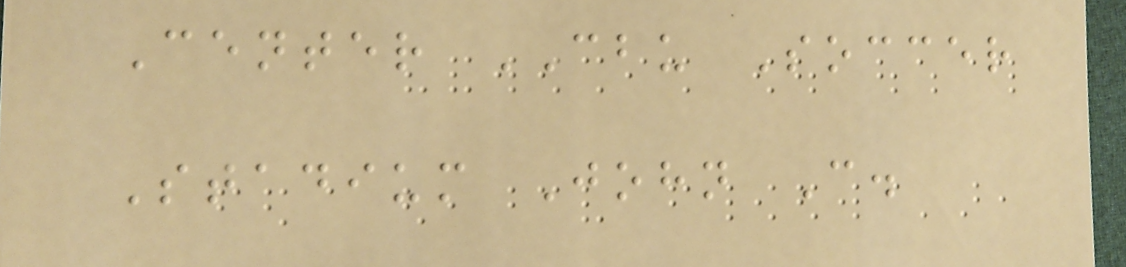Center CBU Soccer
Stadium John C.
